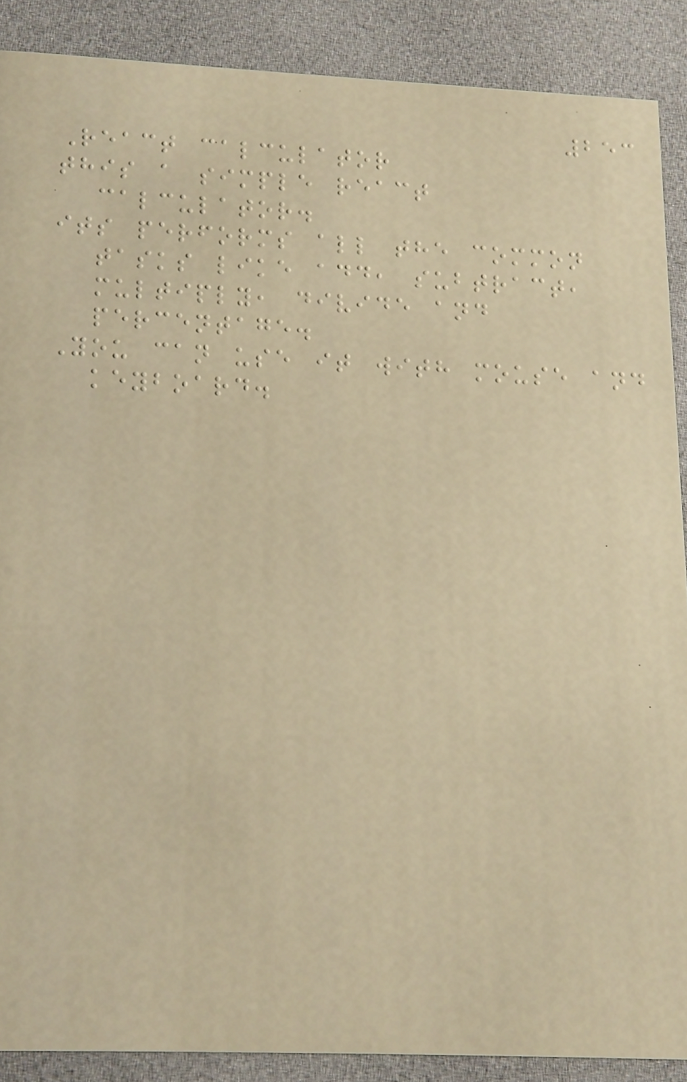253
React calculator
this a simple react
calculator.
its performs all the common
tasks like add, subtract,
multiply, divide and
percentage.
You can use it with mouse and
keyboard.
